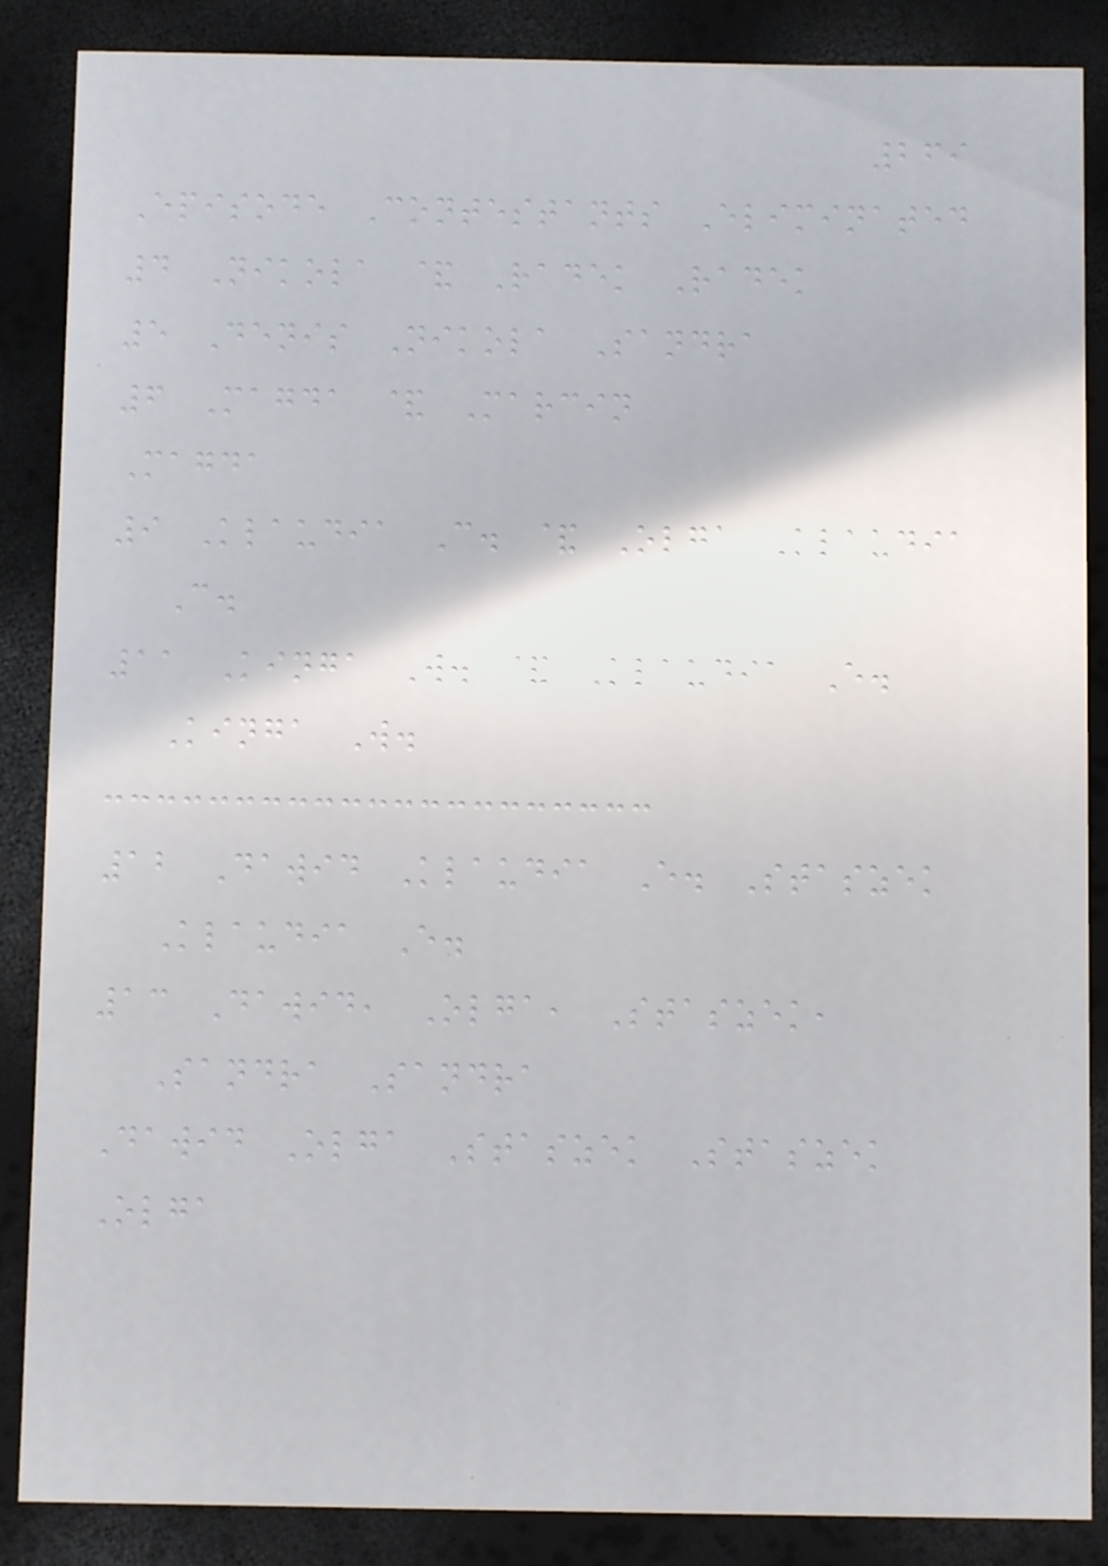269
Episode Contestants Eliminated
4 Nikola & Radek Radek
5 Denis Nikola Sandra
6 Magda & Marcin
Magda
9 Klaudia C. & Olga Klaudia
C.
11 Kinga W. & Klaudia E.
Kinga W.
12 Dawid Klaudia E. Staszek
Klaudia E.
13 Dawid, Olga, Staszek,
Sandra Sandra
Dawid Olga Staszek Staszek
Olga
